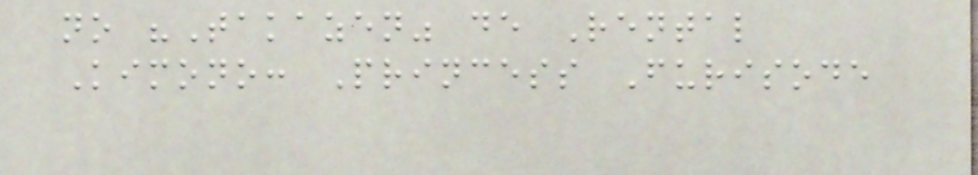no "Takazen" de Rental
Kimono: Princess Furisode
